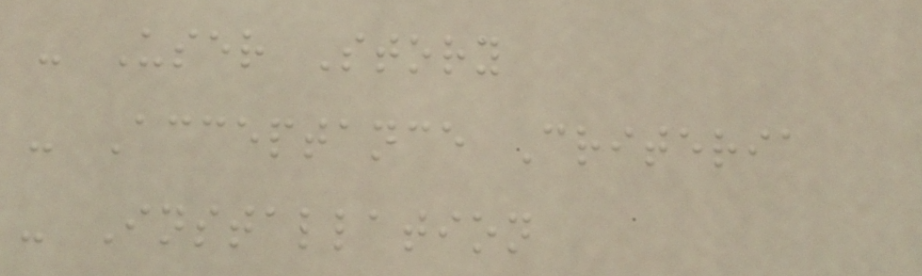- User Story
- Acceptance Criteria
- Installation
